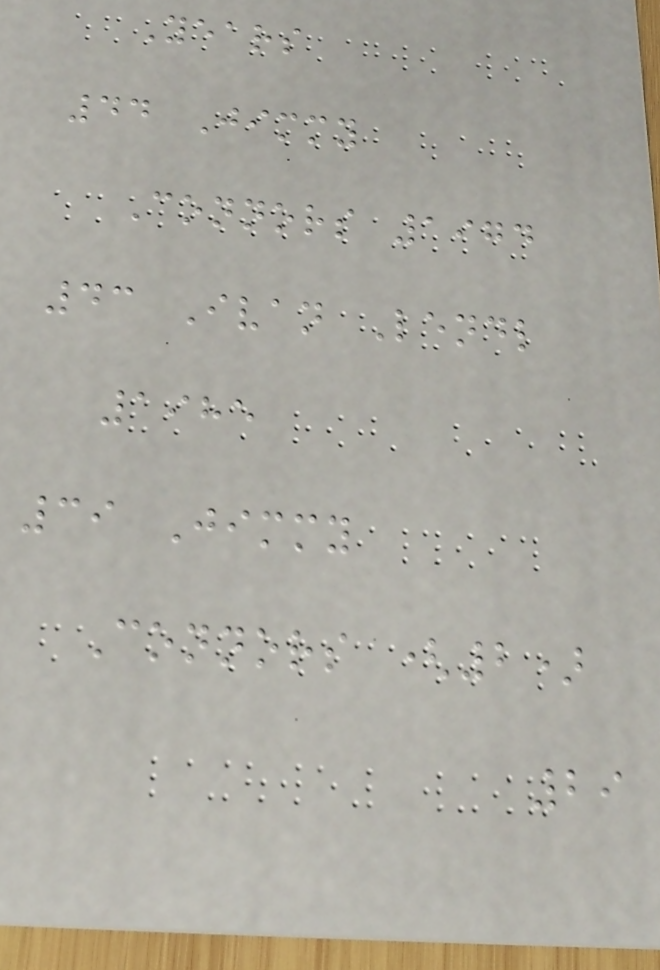Years
44 Jimmy
Connors 1974
43 Ivan Lendl
1985
39 Jimmy
Connors (2)
29
